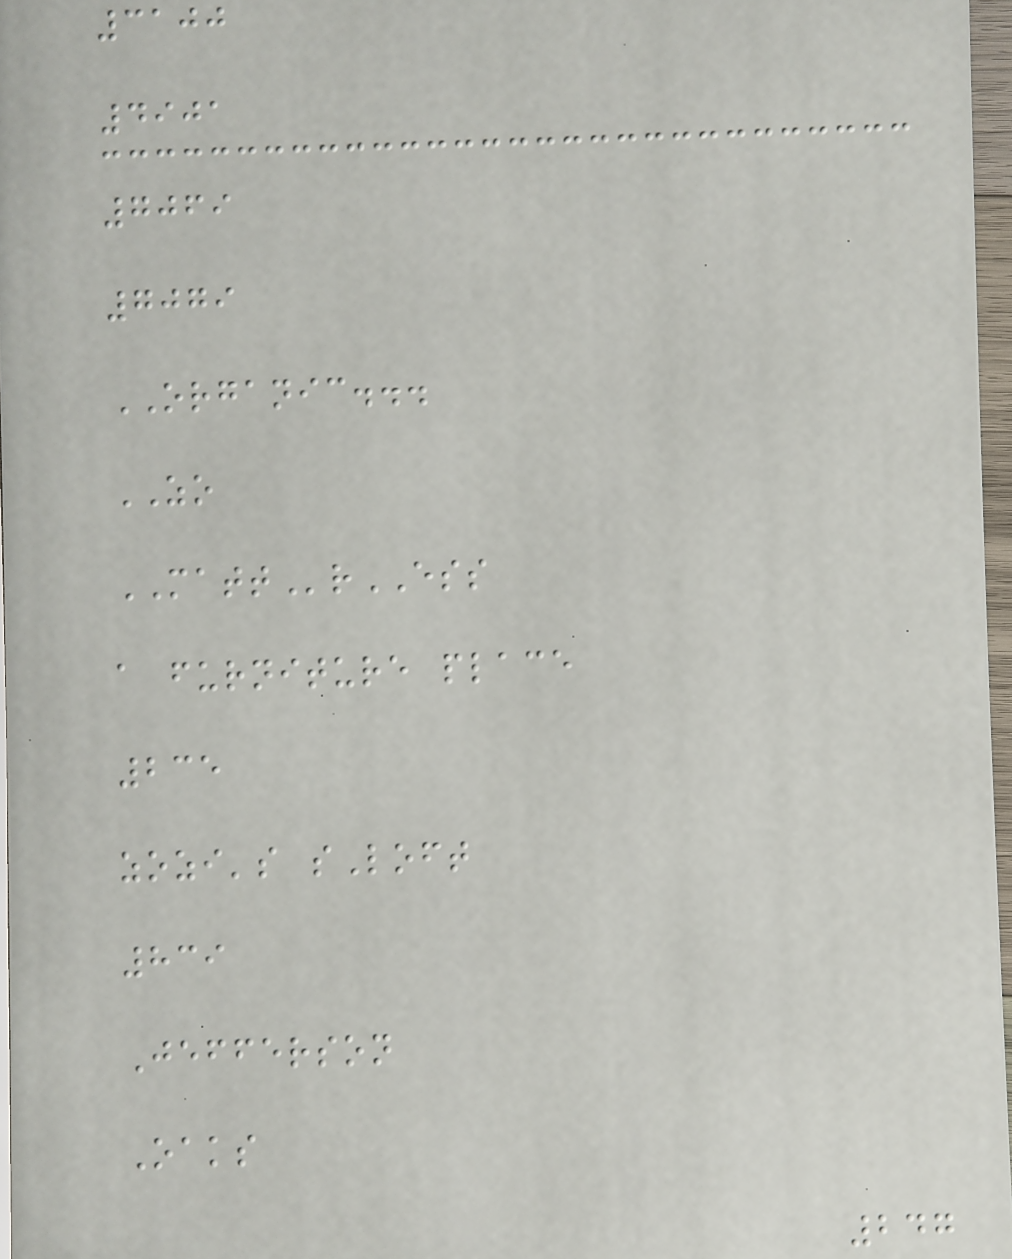3100
4901
7069
7079
ORGANIC...
ZO
MATTrESS
a furniture place
235
zozi's sLoft
839
Jefferson
Oaks
247
